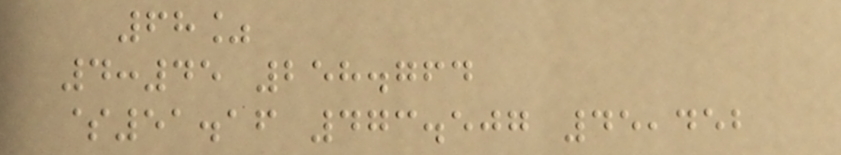68%
4:45 258.764
$51.16 473.507 45,452
